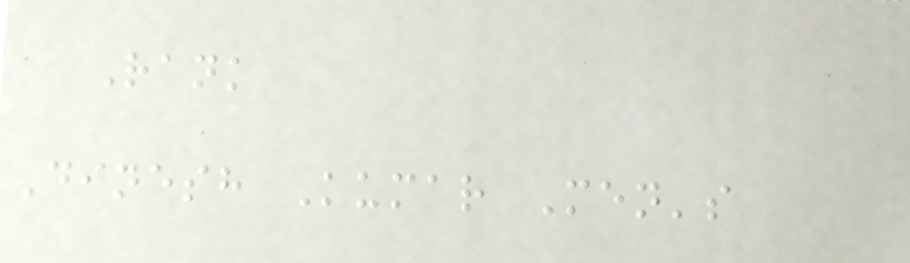Rank
Dinesh Kumar Men's
